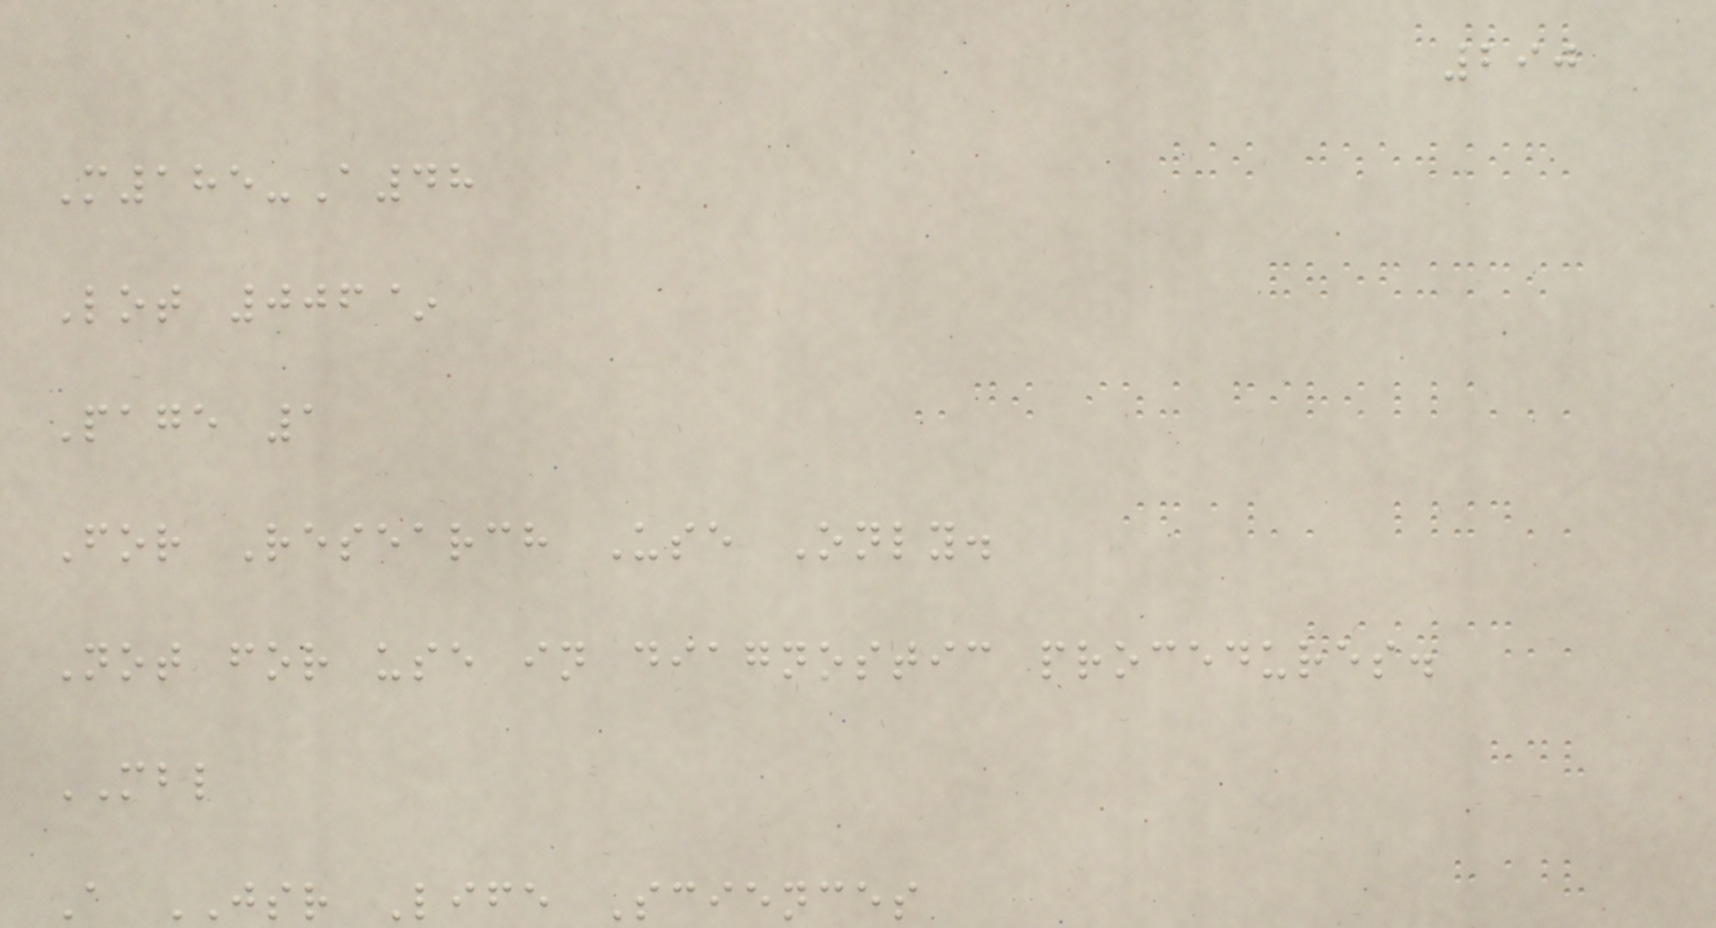290
M185-A48
Lot 006~
Page 1
For Research Use Only.
Not for use in diagnostic procedures.
MBL
A JSR Life Sciences
